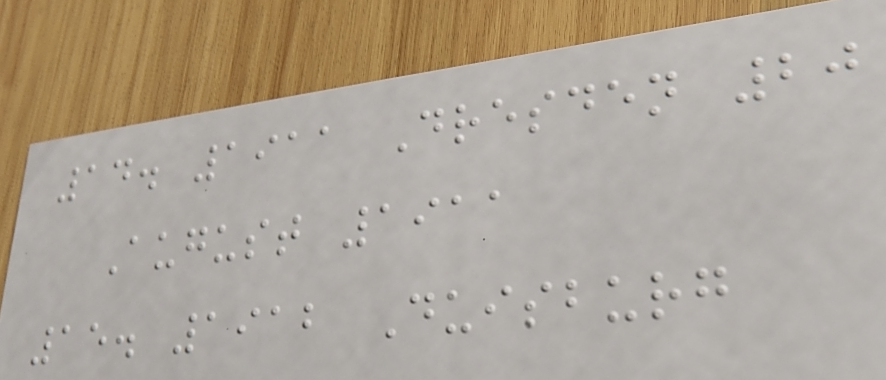14. 1911 Dresden 20
August 1911
15. 1912 Duisburg
